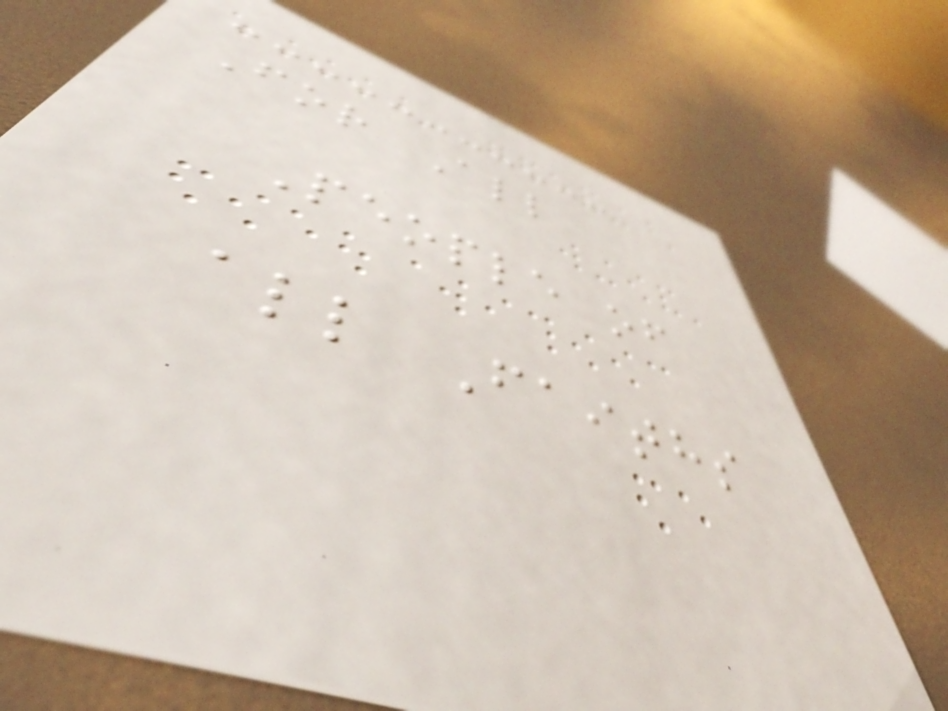For All
People of
all Faiths
